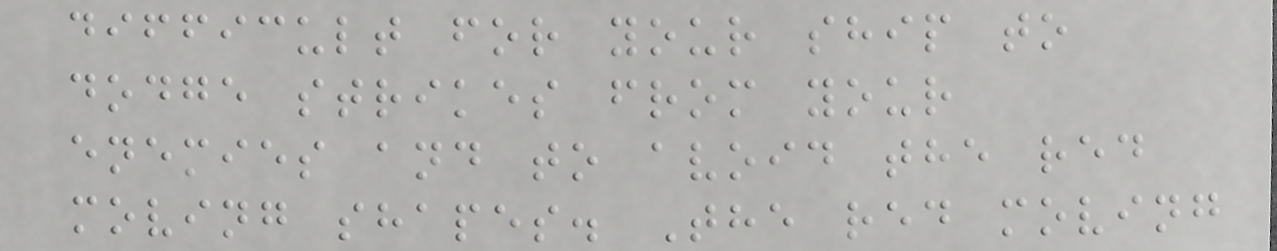difficult for your ship to
dodge strikes from your
enemies and to avoid the red
moving shapes. The red moving
